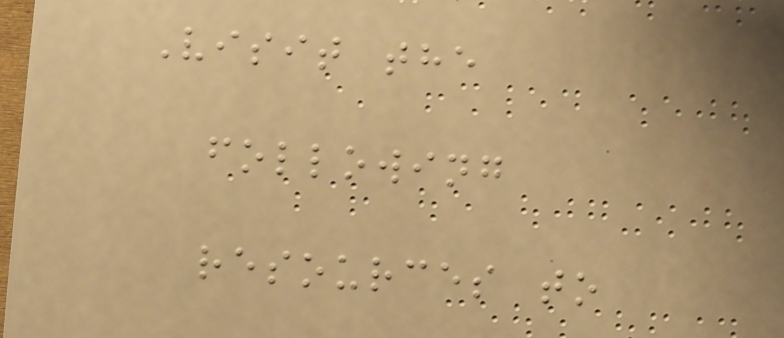Visit the
following
resources to
